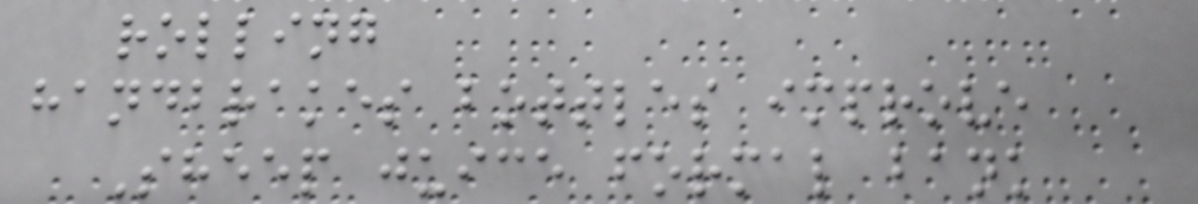rolling
handbrakes bottles improve
Sheep juice formal bank
